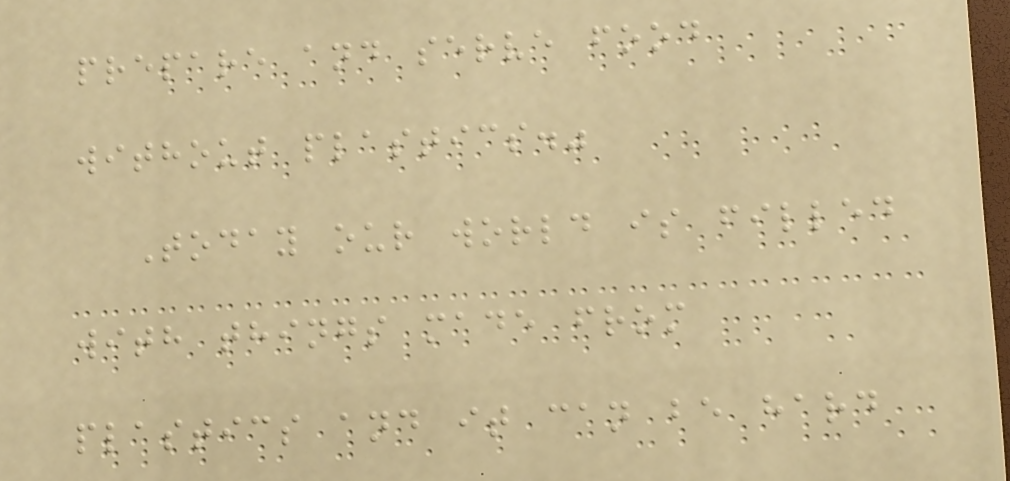prepare and serve food
without plastics."
Today our world is filled
with things made from
plastics and it can be hard
